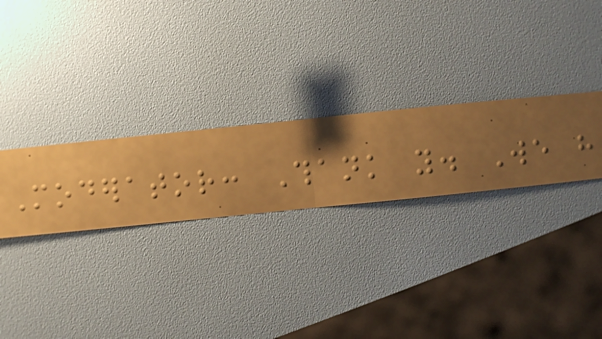Moderator: Thank you. We have
